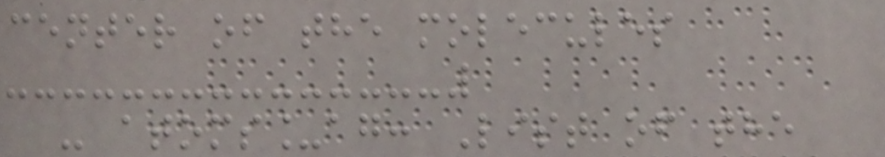center of the molecules
- atoms_ag: List of the
